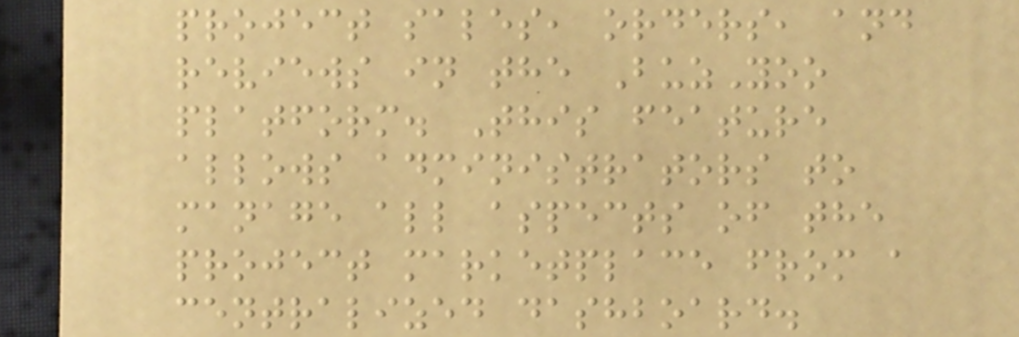project sales, orders, and
reviews in the BuzYoo
platform. This feature
allows administrators to
manage all aspects of the
project marketplace from a
centralized dashboard.
